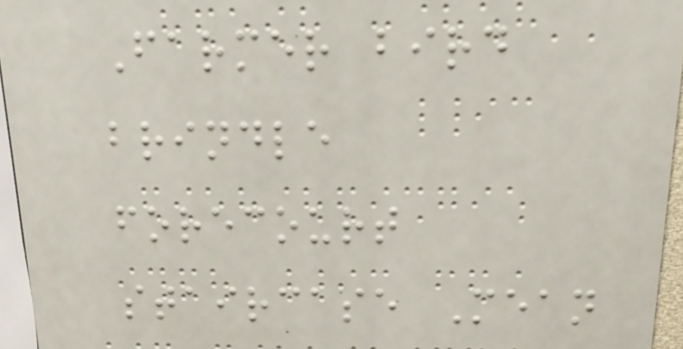Farmer bird
brindle
forecourt
staircase Mean
